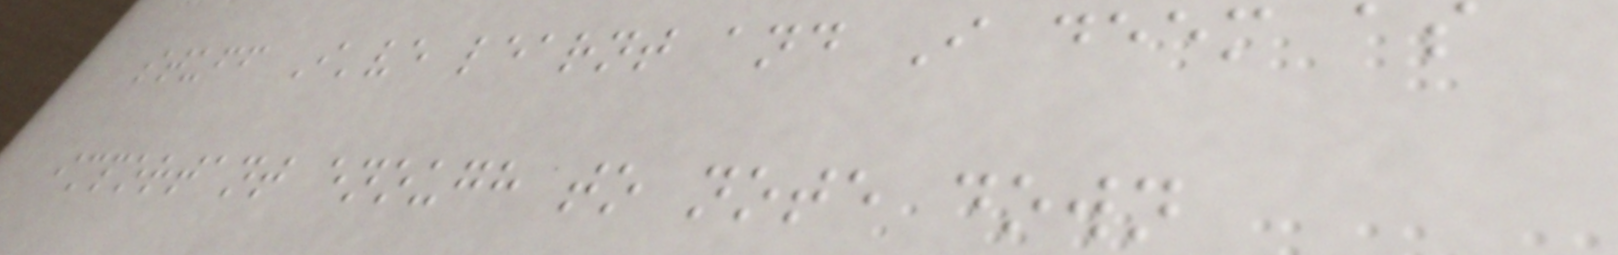stuff I've learnt and I deem as
important enough to note down
